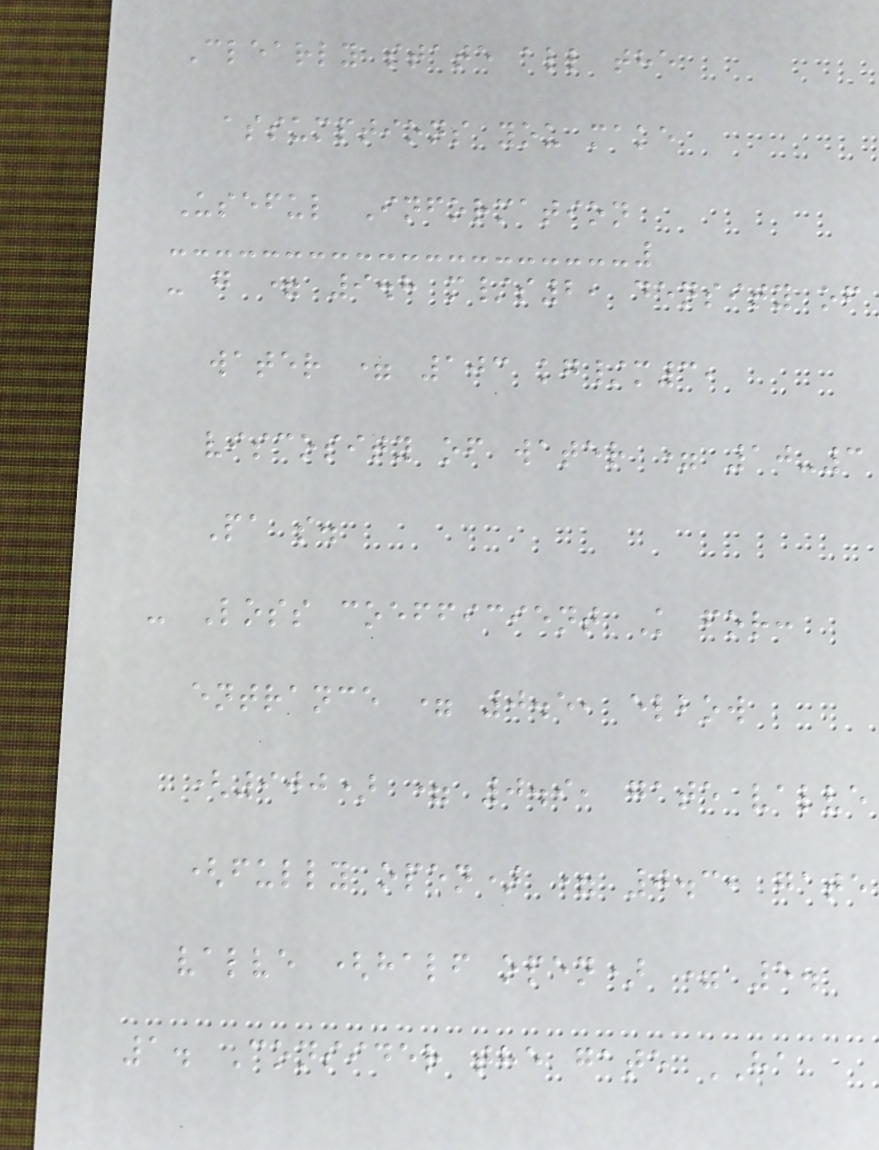Clearly state all the
assumptions you make
Useful Information
- g = 9.8 m/s2, density of
water = 103 kg/m3,
viscosity of water = 10-3
Pa s.
- Loss coefficient K for:
entrance = 0.5, elbow
(900) = 0.9, gate valve
(fully open) = 0.3, gate
valve (half open) = 5.
1. Consider the gate HA
